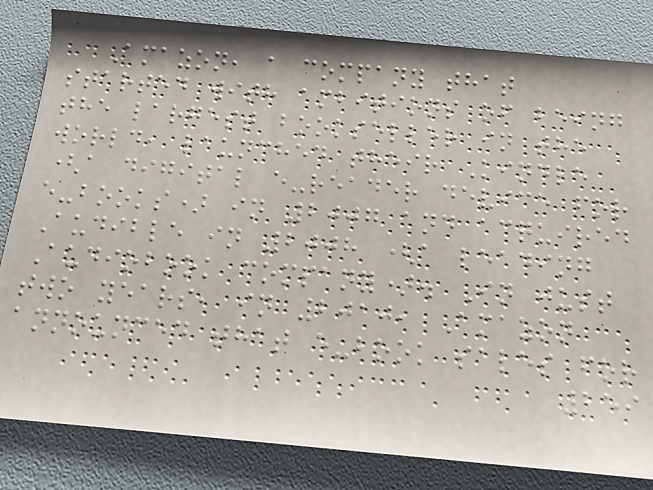Amazon, a company that
started with ambitions of being
the largest bookseller in the
world, launched their Kindle
(a digital e-reader device for
e-books) in 2007 and acquired
Audible in 2008 (a leading
Audiobook company). In just
two years, in 2010, Amazon
announced that e-book sales for
259
